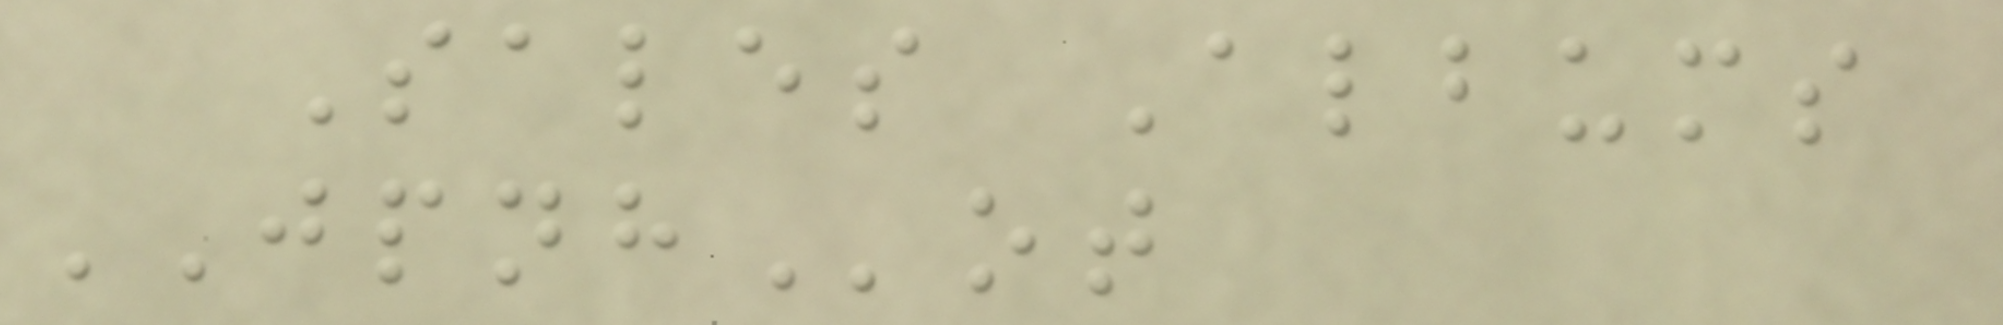Sales Albums
JPNHot
